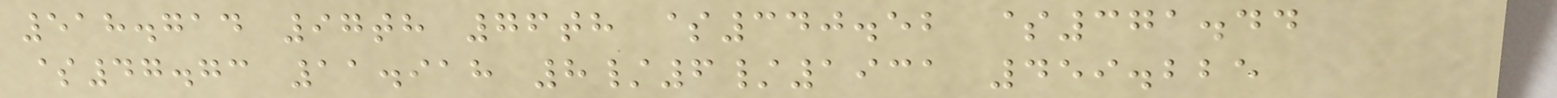518.714 97th 76th $340.52 $371.44
$47.73 11.918 8/6/1931 459.225
